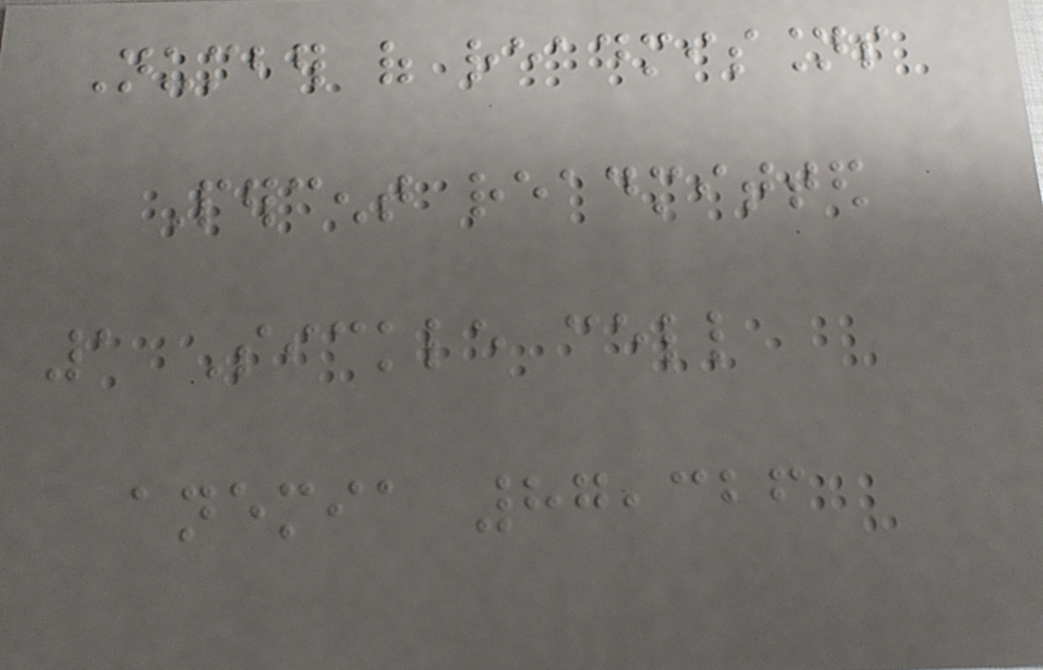Number of readmissions
Percent readmitted
1 Sickle cell
anemia 87,326
